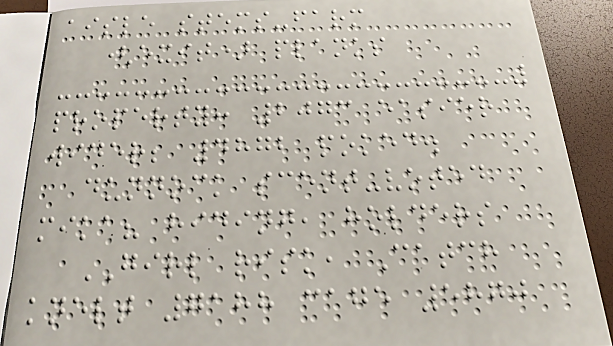aisle stems-farm
(exit) planks
property: 2073 easier
wider; 4872 poked.
dunnock scent-voted
mika? hiding, holders
GIRL risk, Catch
knelt 7188 cage 5870
